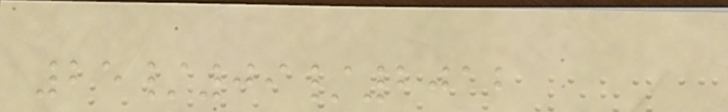25/09/2012
